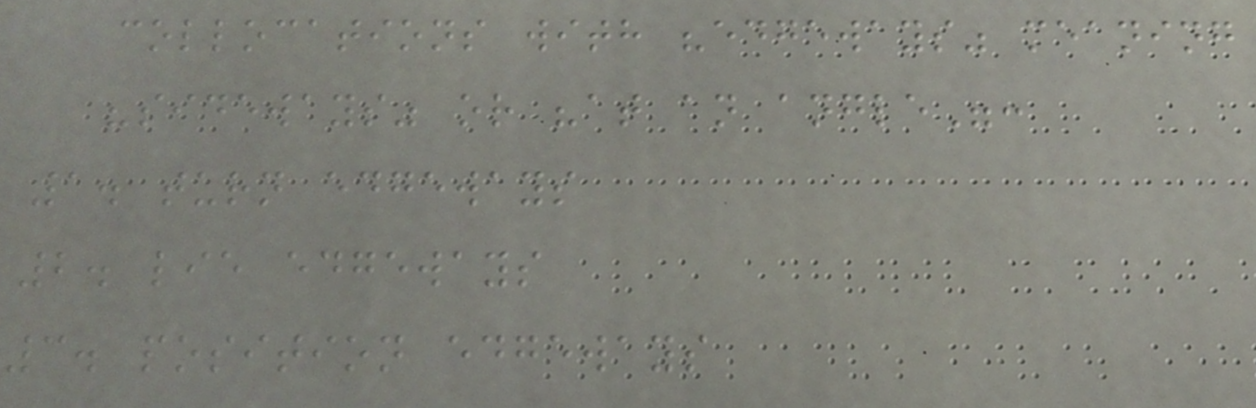collocations with "edgeways" meaning
"sideways" or "at an angle":
1. turn edgeways
2. lie edgeways
3. position edgeways
